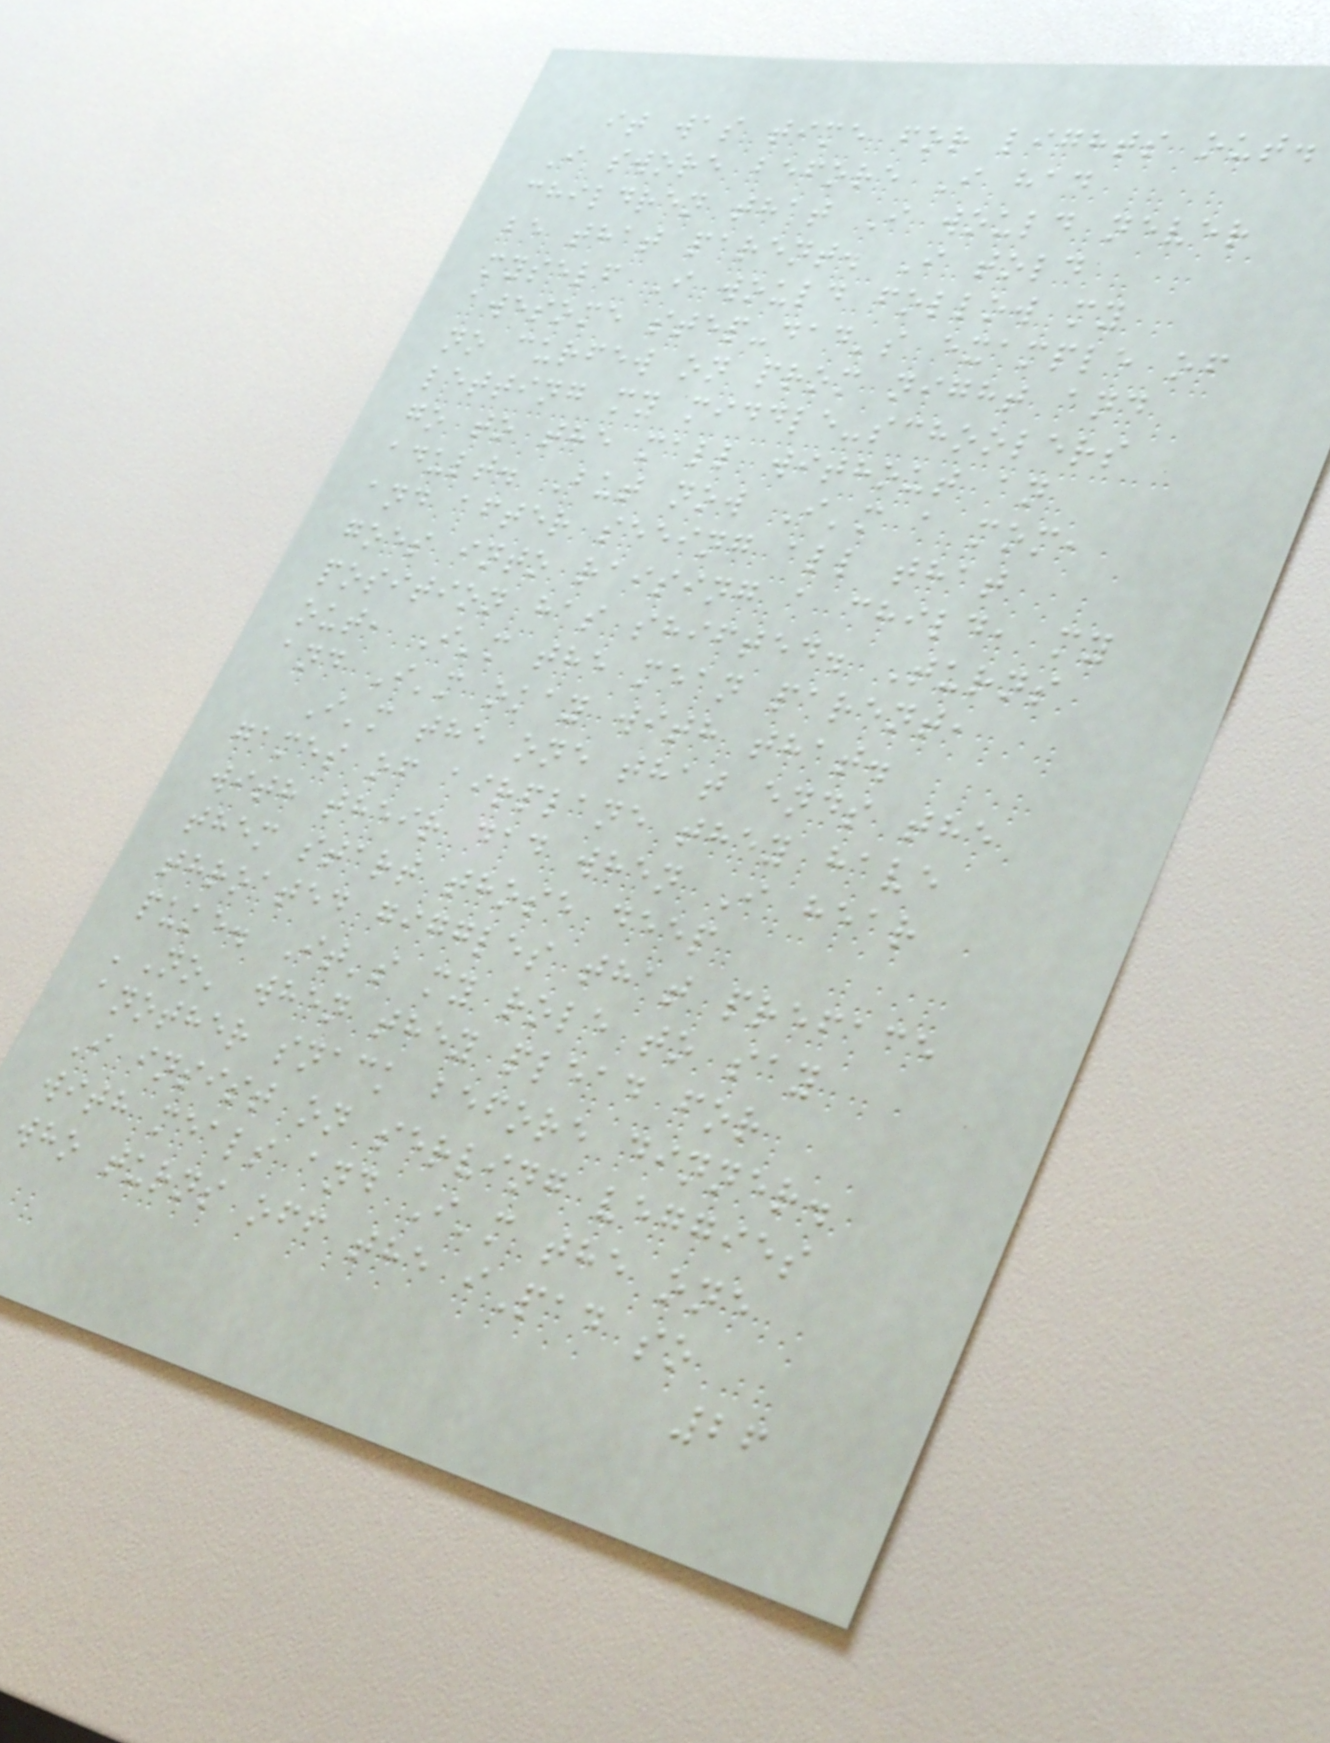it was time for lights out.
I swore before I had
children that I would never
be that parent. I told
myself I would follow my
awesome step-dad's example of
no curfew on prom night and
letting my middle-schoolers
go to the mall without an
adult. But now I'm a mom,
and after seeing all that
goes into raising a child, my
position has shifted. Turns
out, I'm the mean parent,
and I'm okay with that.
I'm the one that ends the
games of airplane they have
with their dad when I hear
them start those deep
throated giggles that preface
puke. It's my role to say
'No' when they plead for
another snack before dinner.
I insist on serving veggies
with meals and I'm the one
who turns off the iPad so
26
